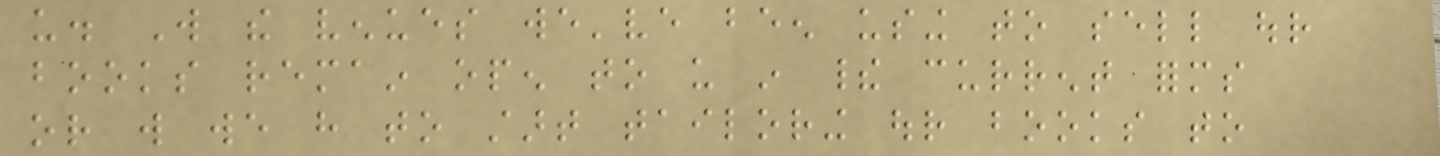us. Will the venues we've been using to sell our
books remain open to us in their current forms
or will we have to start tailoring our books to
